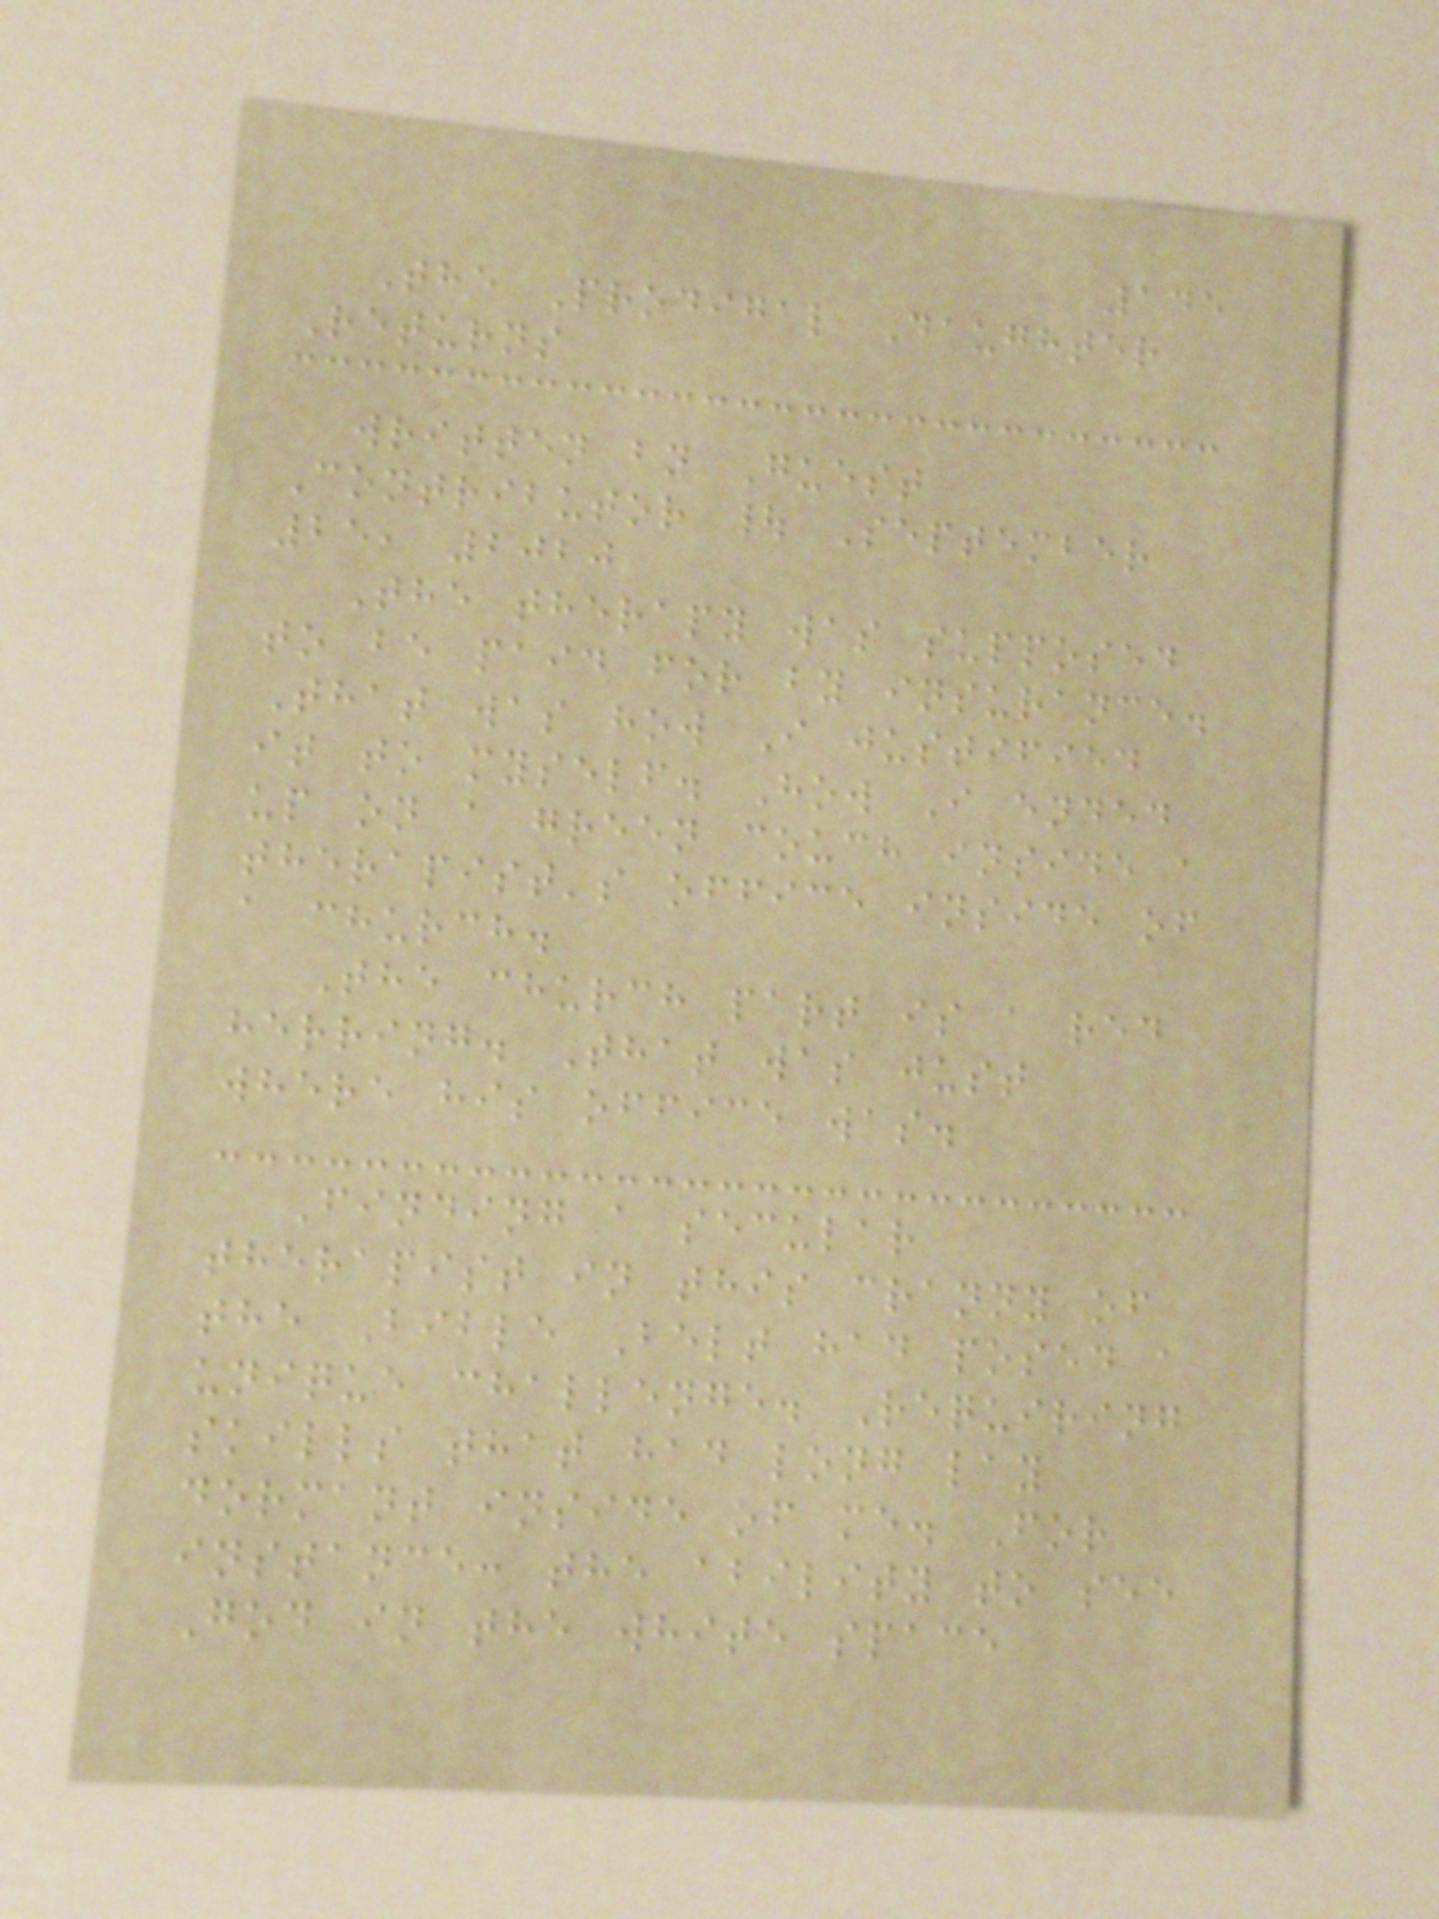145
The Prodigal Daughter
Returns
written by Guest
Contributor | September
25, 2020
The therapy was supposed
to be paid for by insurance.
That was how I justified
it to myself. How I ended
up on a green couch inside a
therapist's office inside of
a church.
The church part is a red
herring. That was just
where his office was.
Finding a secular
therapist in this cranny of
the Bible Belt had posed a
unique challenge. Requiring
skills that had long lay
dormant inside of me. For
instance: the ability to see
God in the white space
